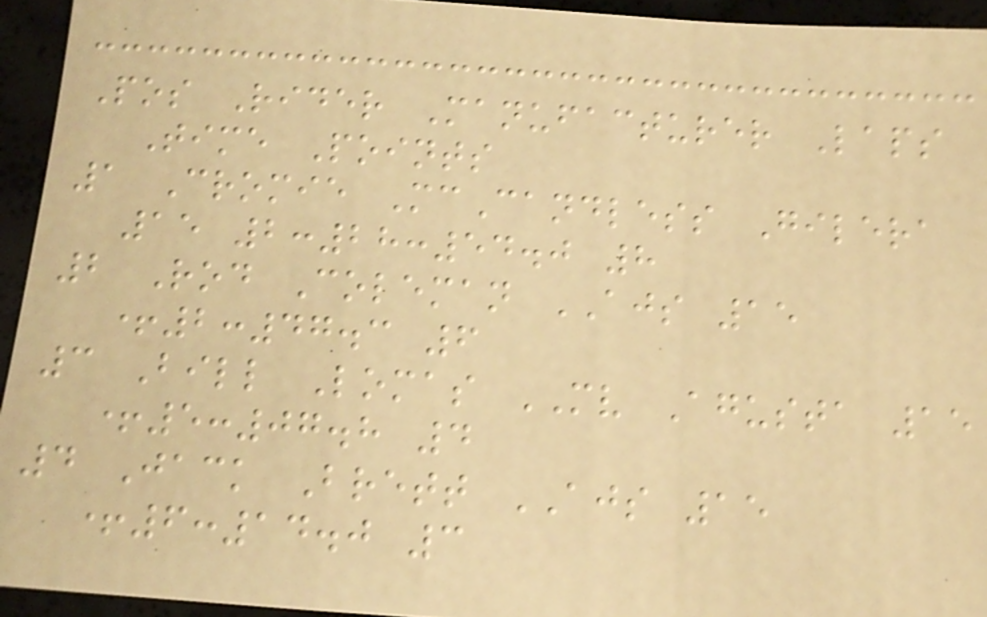Pos Rider Manufacturer Laps
Time Points
1 Cromie McCandless Gilera
15 2:28:54.0 8
2 Rod Coleman AJS 15
+2:47.3 6
3 Bill Lomas MV Agusta 15
+5:07.8 4
4 Jack Brett AJS 15
+6:14.0 3
